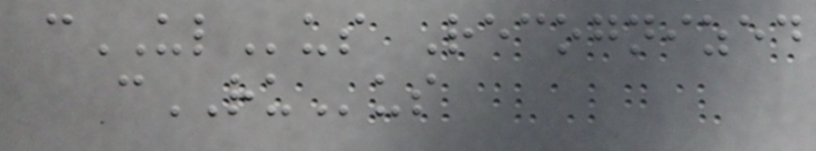cULus Recognized
cRUus
